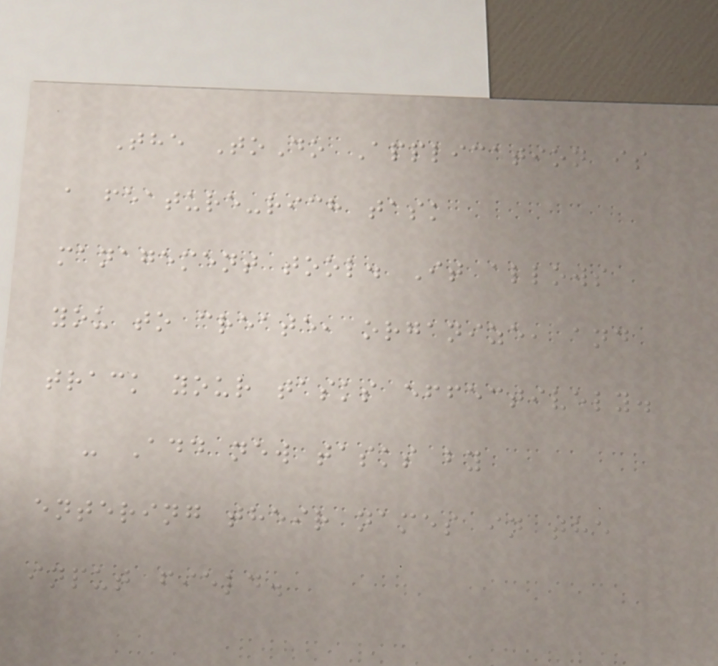The ToDo Application is
a feature-rich task
management tool. It allows
you to create, organize, and
track your tasks effectively.
- Add new tasks by
entering their names in the
input field.
